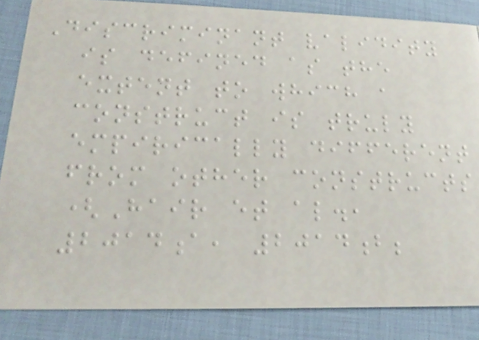Discriminant validity
is defined as the
extent to which a
construct is truly
empirically different
from other constructs
(Hair et al.,
2014a, 2014b;
